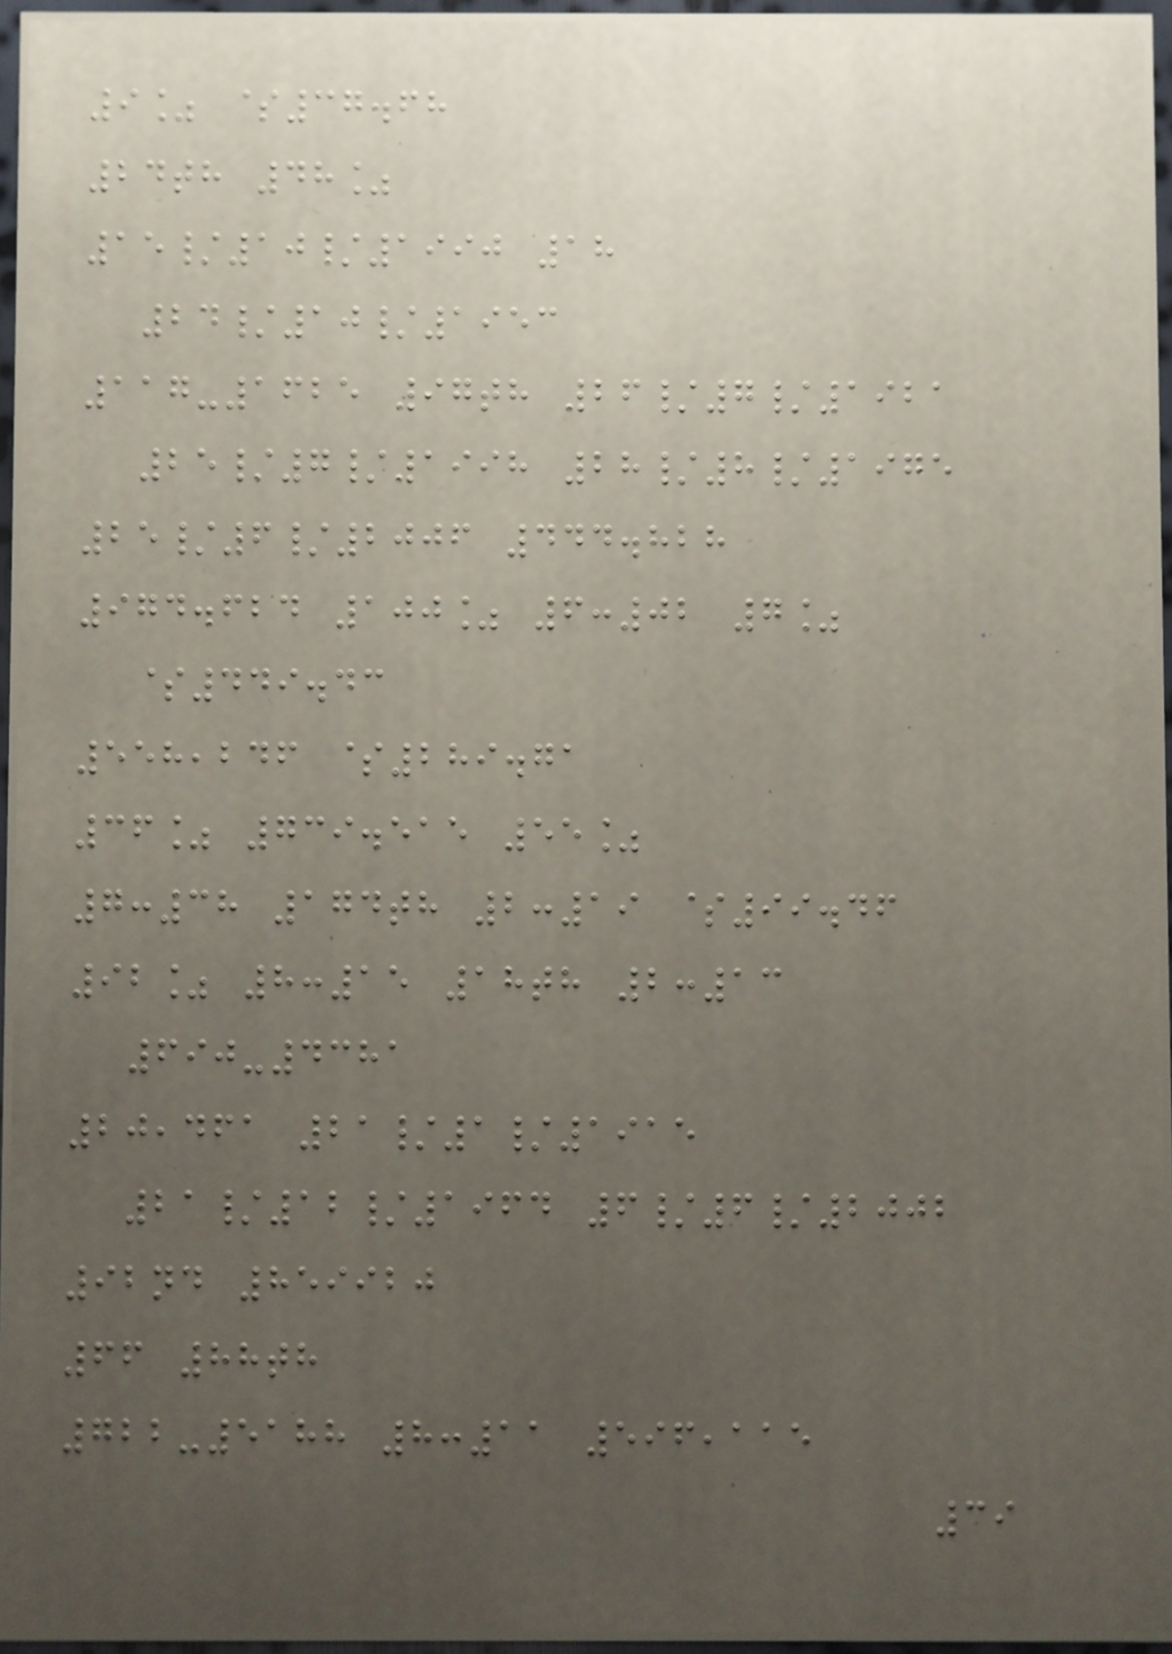9% $37.68
24th 48%
15/10/1990 18
24/10/1953
117-1625 97th 26/7/1921
25/7/1998 28/8/1975
25/6/2006 444.828
974.624 100% 6:02 7%
$449.43
558,246 $289.71
36% 739.515 55%
7:38 174th 2:19 $99.46
92% 8:15 18th 2:13
690-4381
20,461 21/1/1915
21/12/1964 6/6/2002
92nd 859920
66 88th
722-5188 8:11 596,115
39
